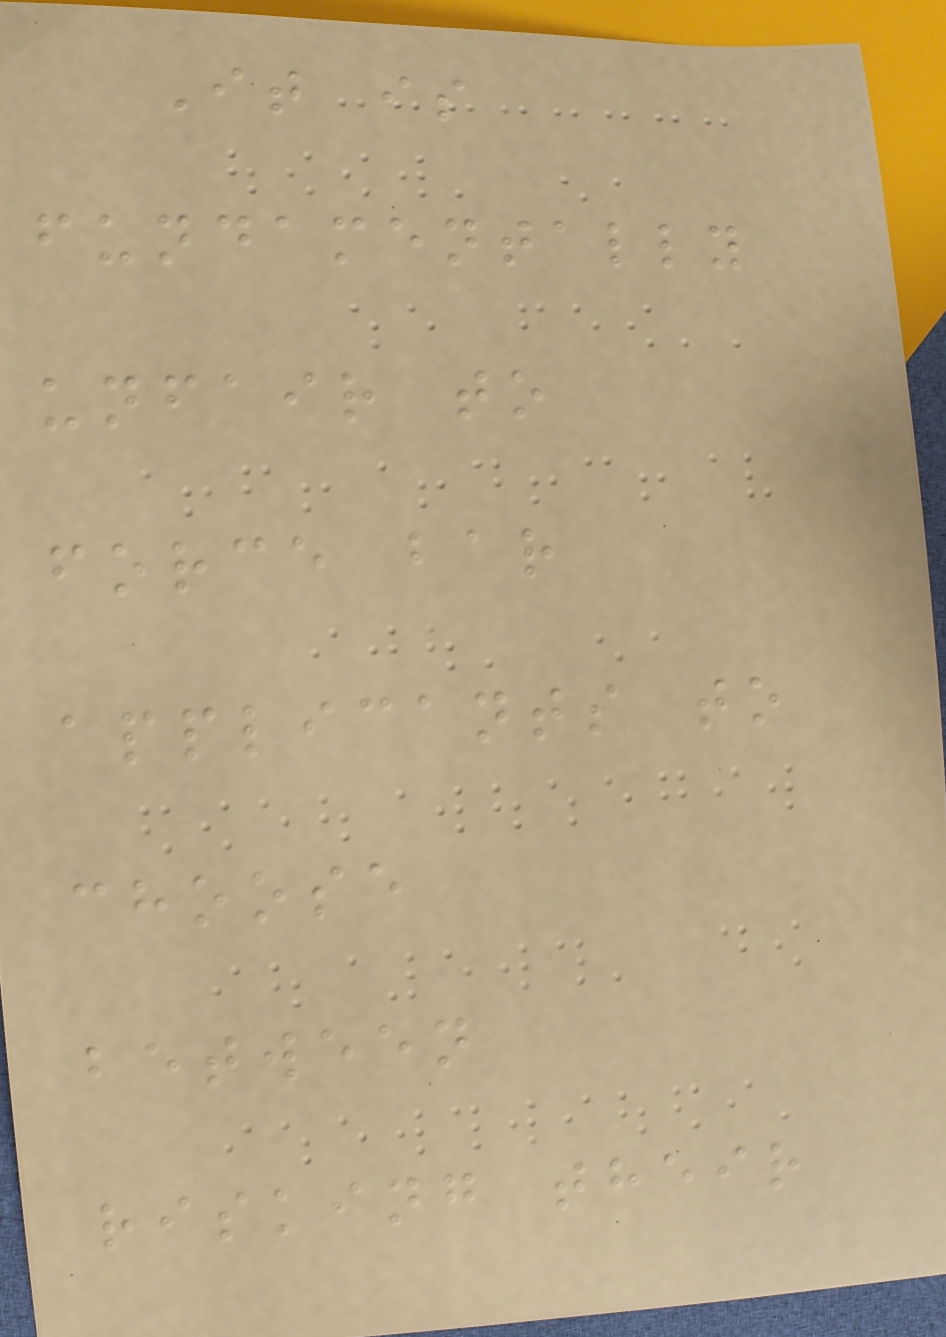It is
fundamentally
unfair to
force bar
applicants to
choose
between
risking their
